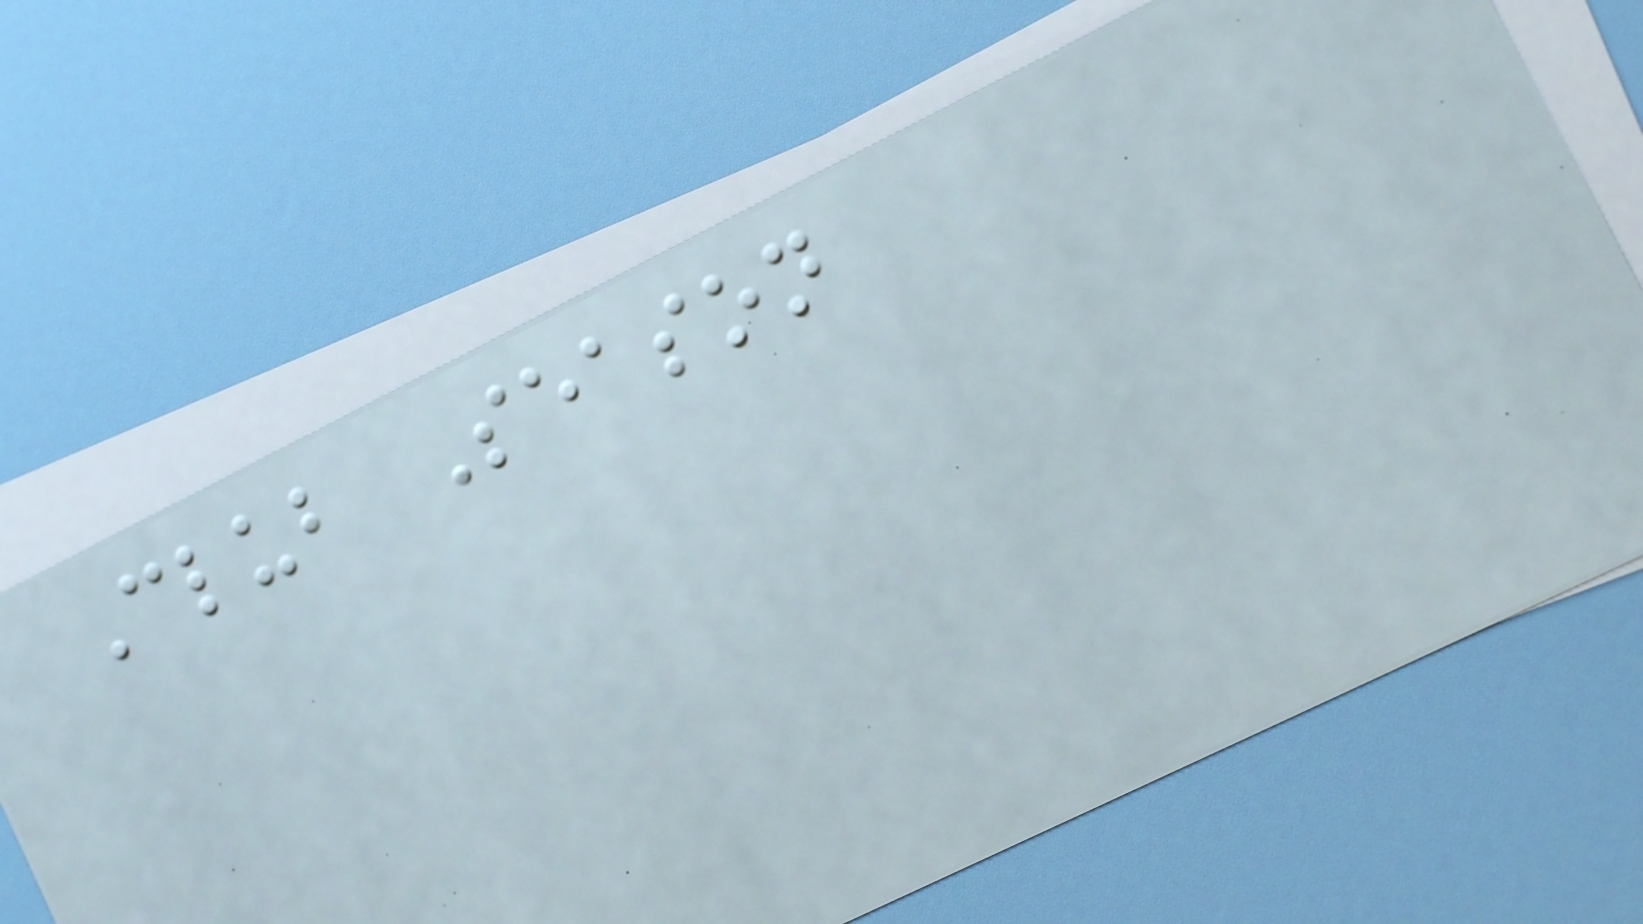Club Season
